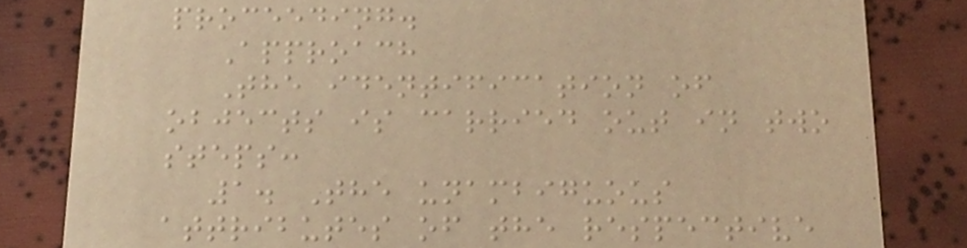proceeding.
Approach
The identification of
objects is carried out in two
steps:
1. The unambiguous
attributes of the respective
